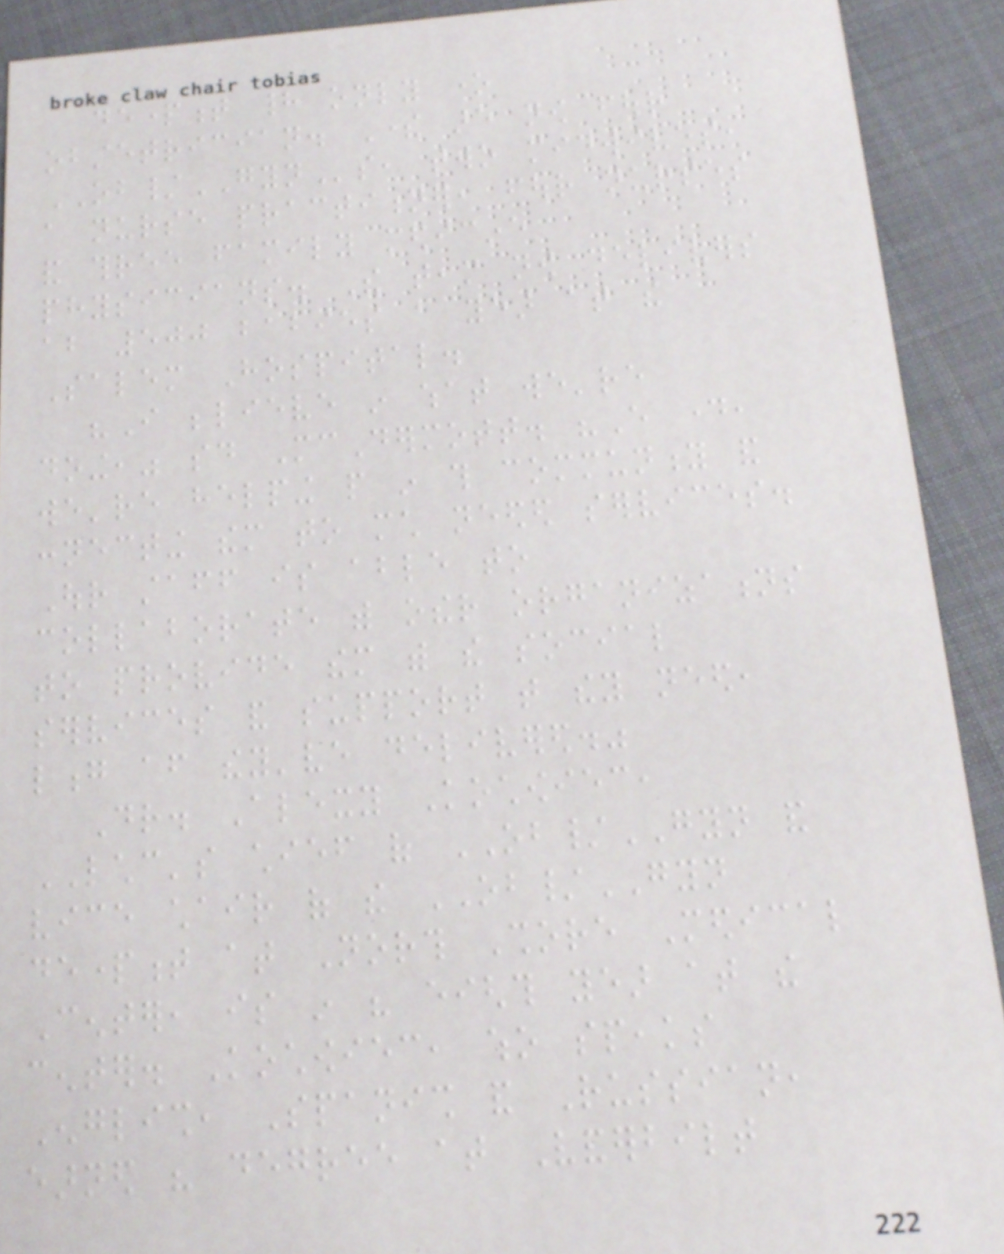department had only one
obstetrician. There are now four
OB/GYNs, two midwives,
a nurse practitioner, four nurses
and three family medicine
physicians. The team now delivers
about 500 babies a year at the
Salem Hospital.
"I believe in what we're
doing," said McDermott. "Every day,
we're helping people in this community and
connecting them to much needed services.
Our staff is able to
collaborate with other organizations
to provide them with the social
services and support that they need,
long after they've delivered."
Dr. Alexy Kochowiec,
LCHC's chief of OB/GYN and
vice chair of the OB/GYN
department at North Shore Medical
Center, is in his eighth year at the
center. Kochowiec, who speaks
English, Spanish and Russian,
earned his degree at Vanderbilt
